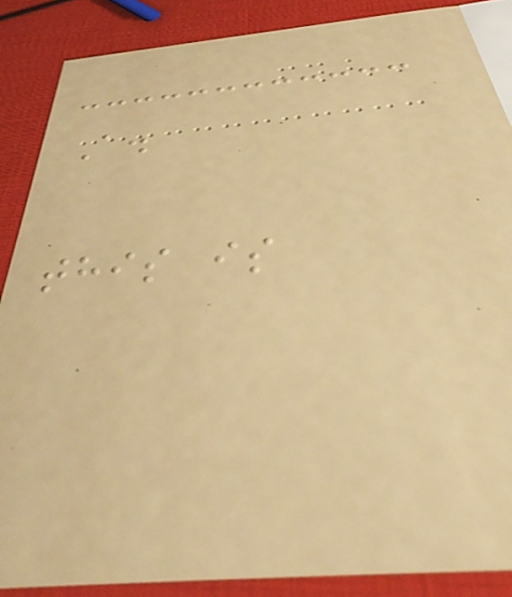A.
this is
